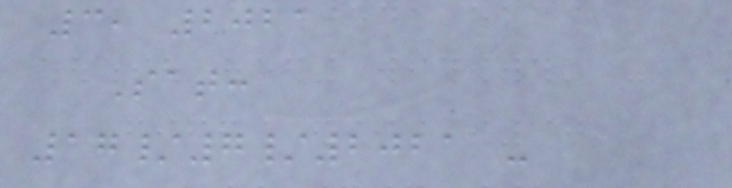3, 2021
Sat:
17/7/2021 -
